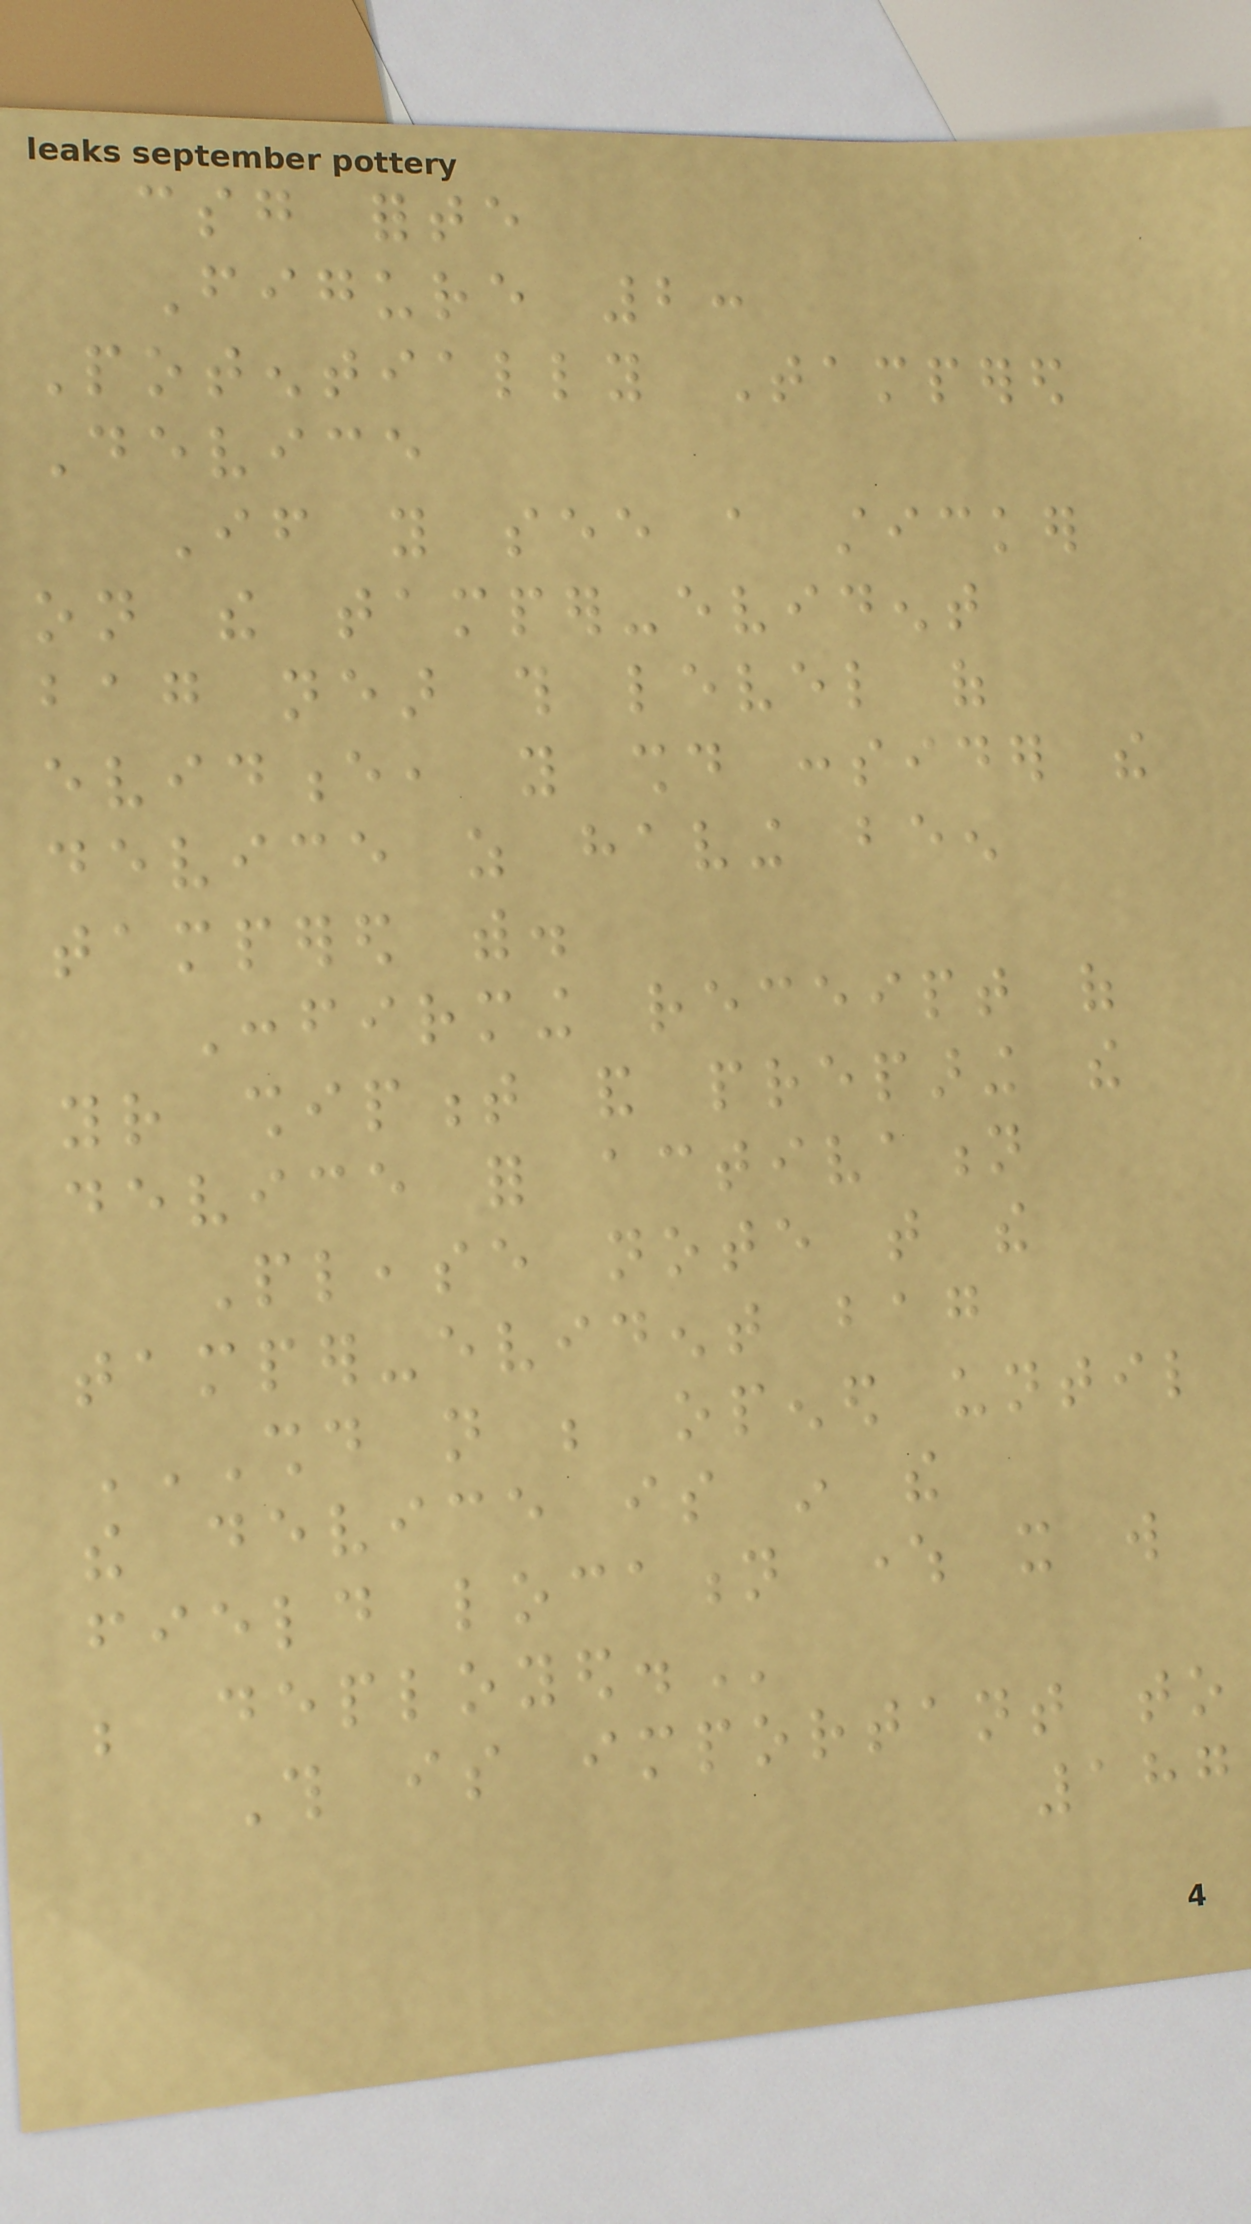csg forte
Figure 2:
Potentially Tampered
Device
If you see a sticker
on the tamper-evident
bag near this level of
evidence, you should consider the
device as having been
tampered with.
Confirming receipt of
your shipment and preparing the
device for activation
Please note that the
tamper-evident bag
SHOULD NOT BE OPENED UNTIL
THE DEVICE IS IN THE
FIELD LOCATION WHERE IT WILL
BE DEPLOYED.
This is important to
187
